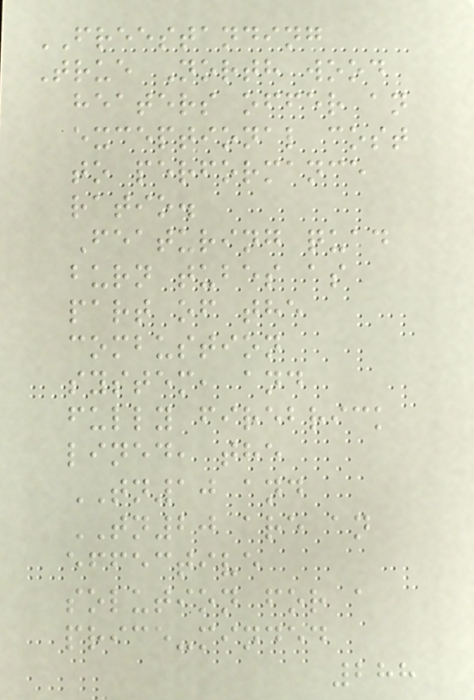FREESTANDING
True North wood
heaters offer an
exceptional cost
to performance
ratio.
Featuring quad
burn tubes as
part of the
combustion
system, and
fully firebrick
lined, the
TN10 and
TN20 are an
effective
solution for a
price-minded
288
